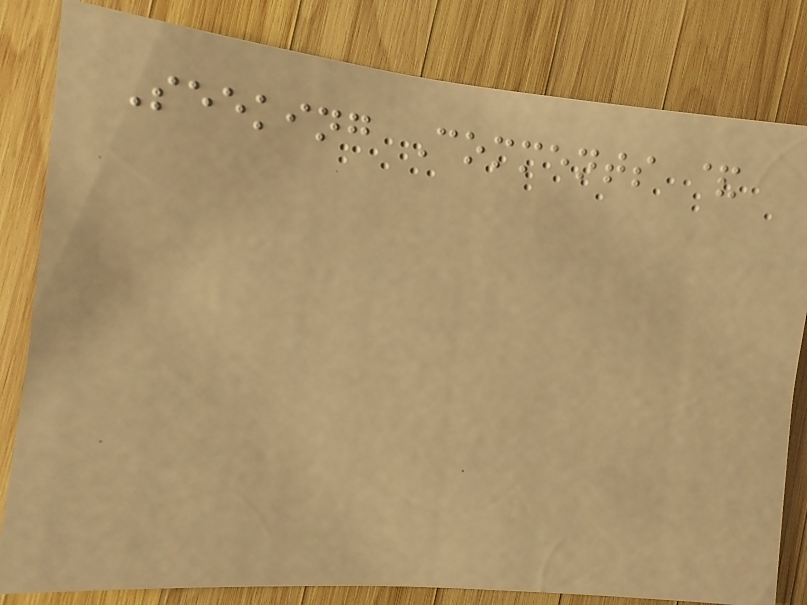Seeking Comments &
